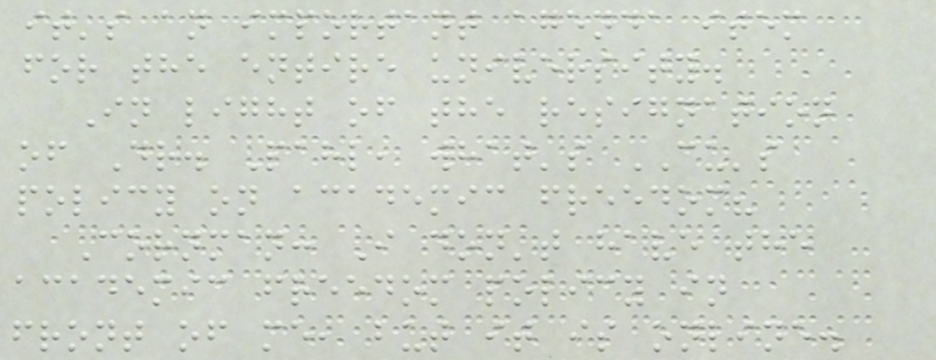it's an important agenda item
for the entire university.
In light of the resignation
of Dr. Pahl, what's CU's
policy on academic freedom?
Cornman: I don't have the
academic freedom policy in
front of me, but it is online.
